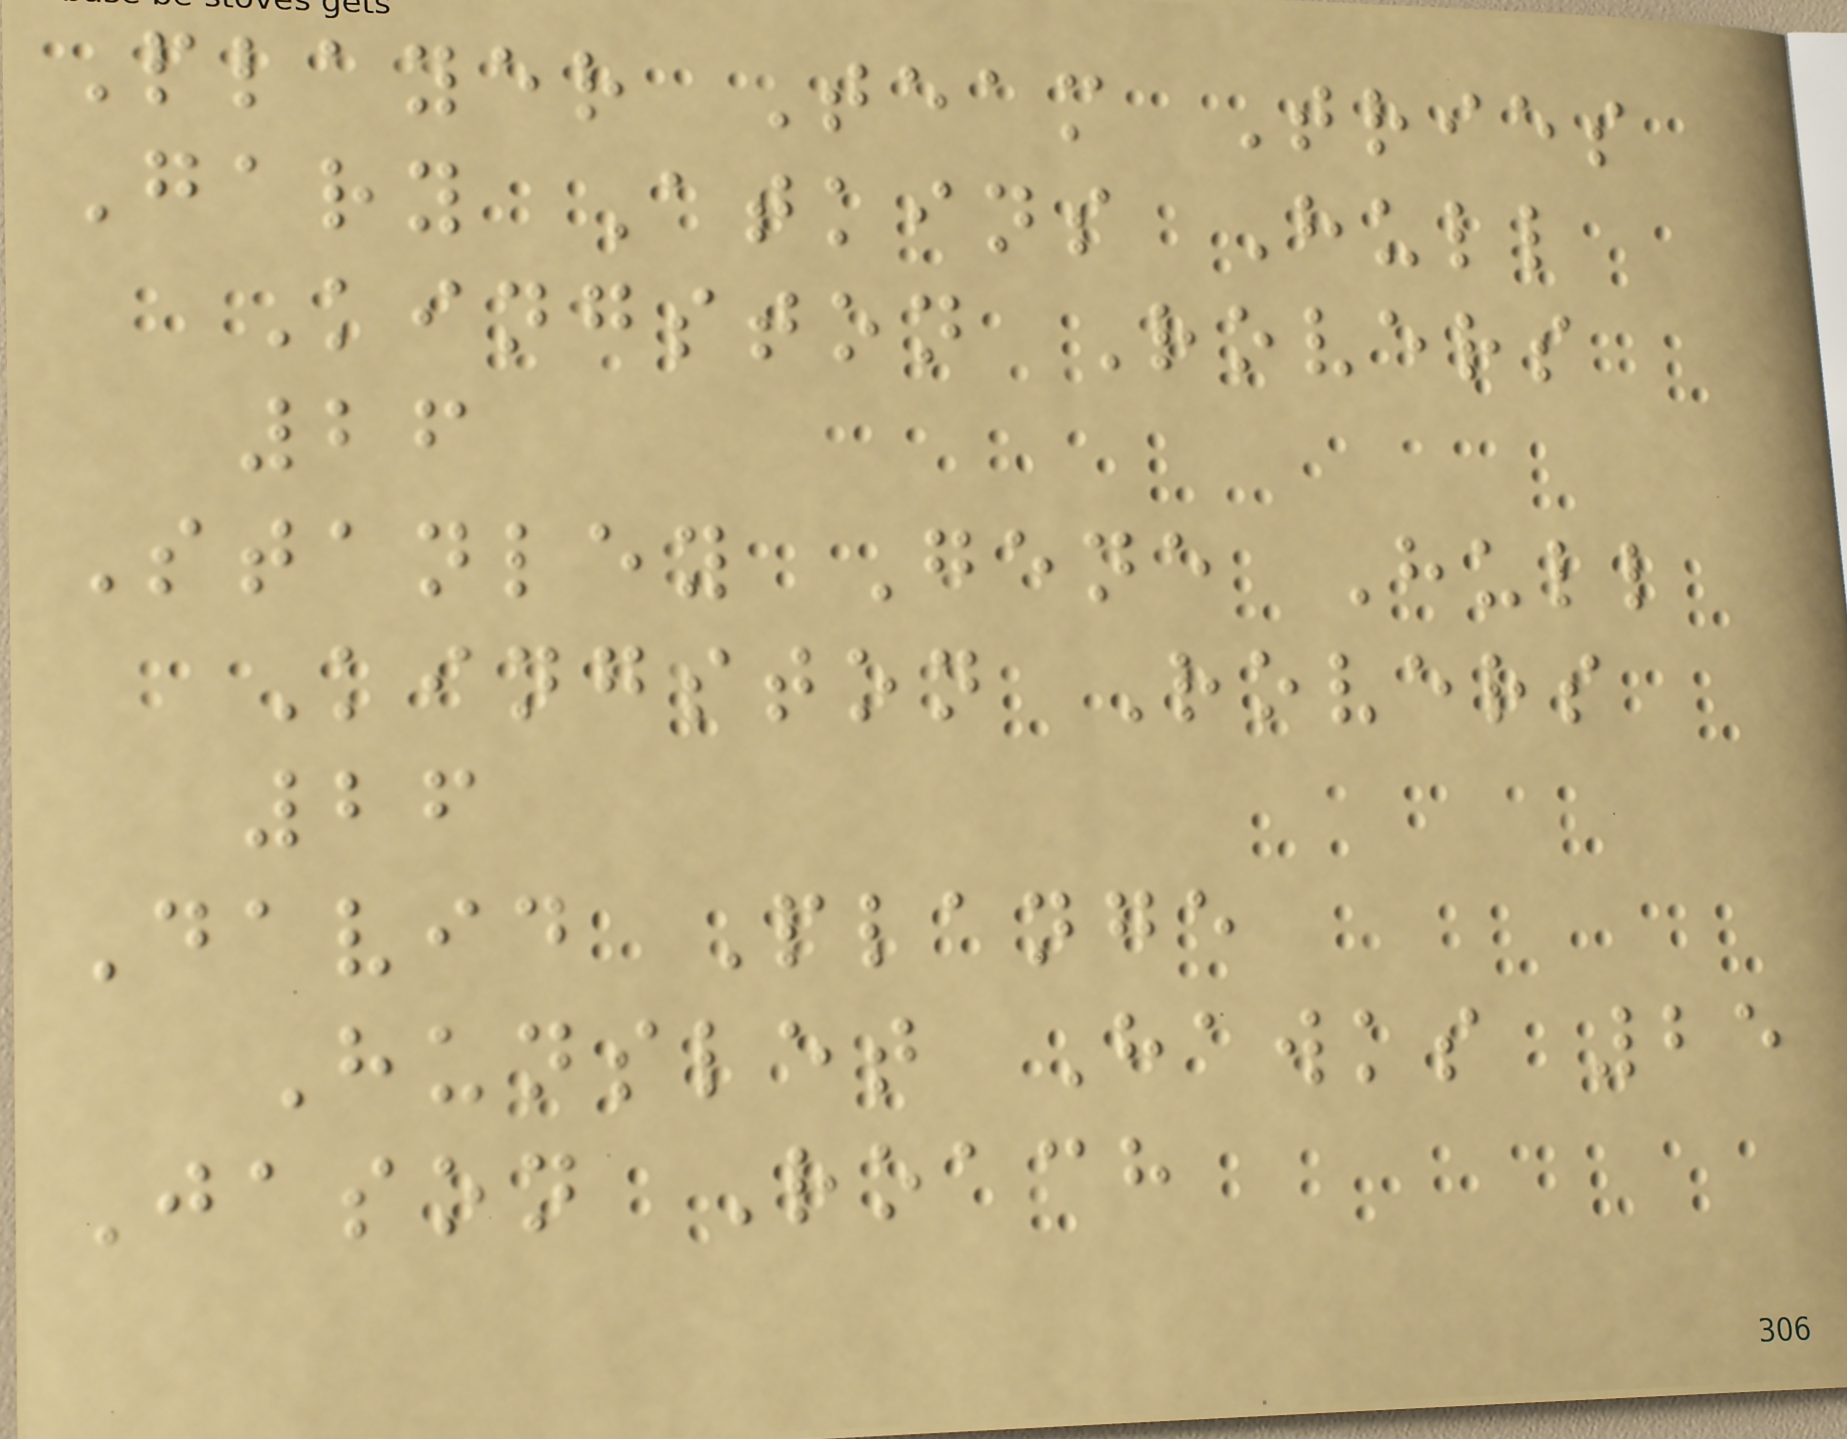Player Team Tries
Gary Atkins Hull
Kingston Rovers
26
Stanley Gene Hull
Kingston Rovers
26
David Plange
Hunslet Hawks 25
Jason Roach
